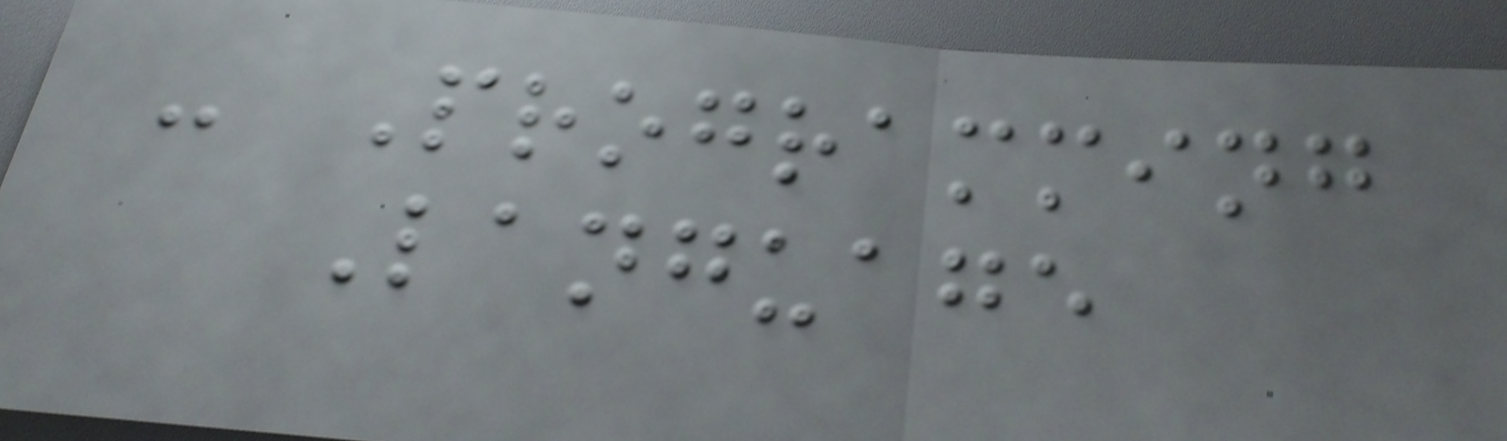- Programming
Language
